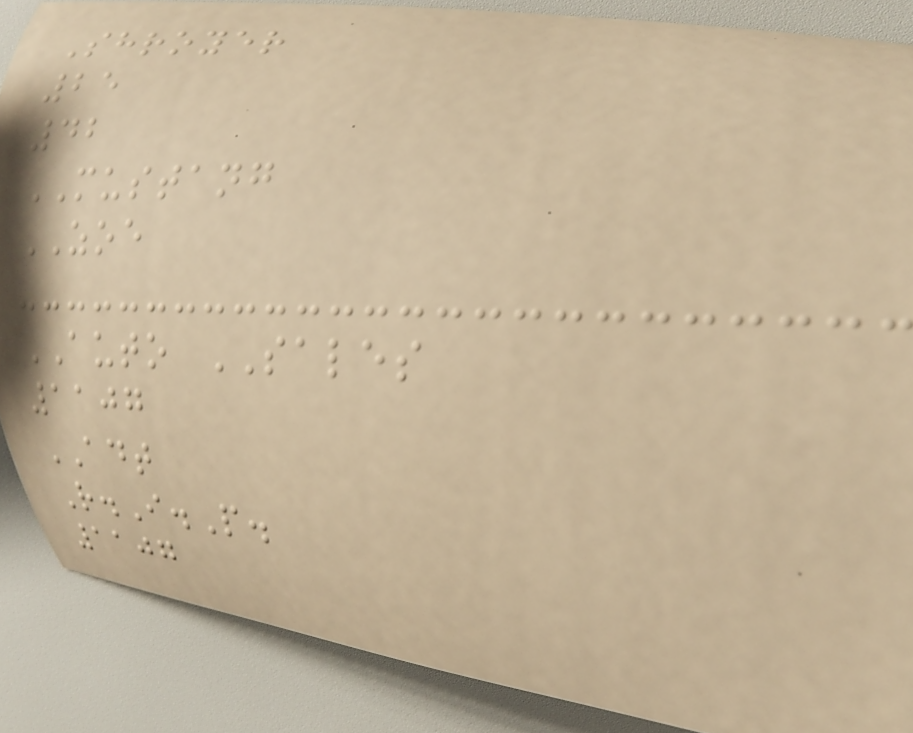Shroyer
25
42
MUSTANG
ZOE
AUTO SALES
1107
ADT
R.I.P.
1107
